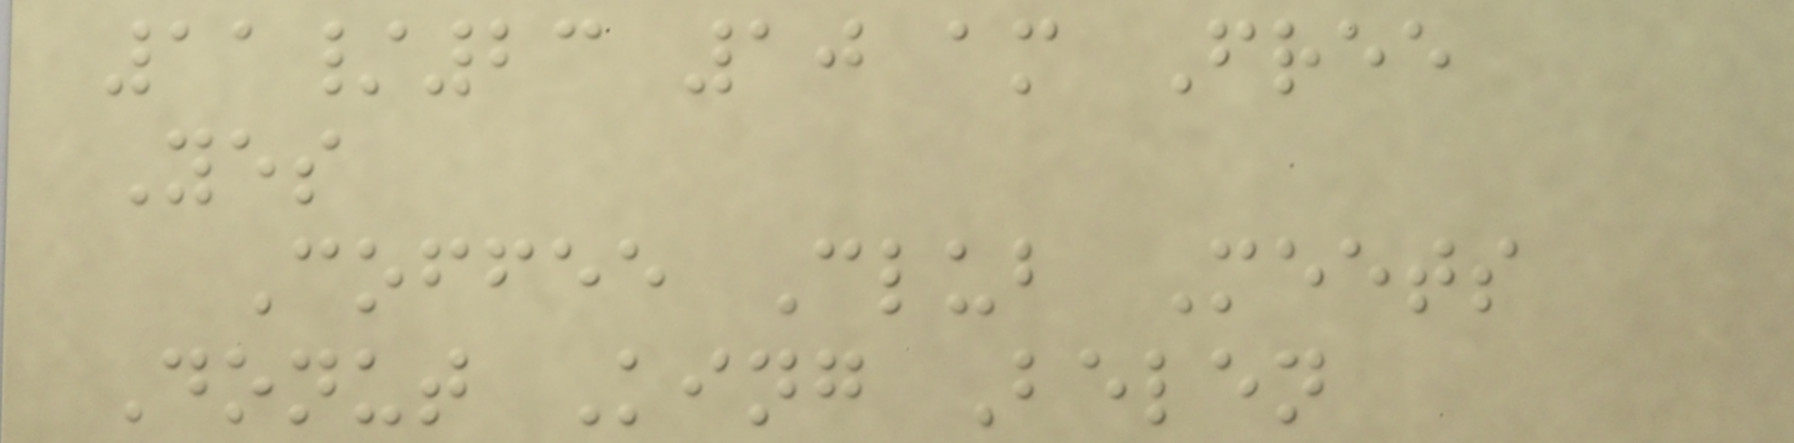11/23 10 am Free
Yes
Coffee Club Meets
Donut King Belen
